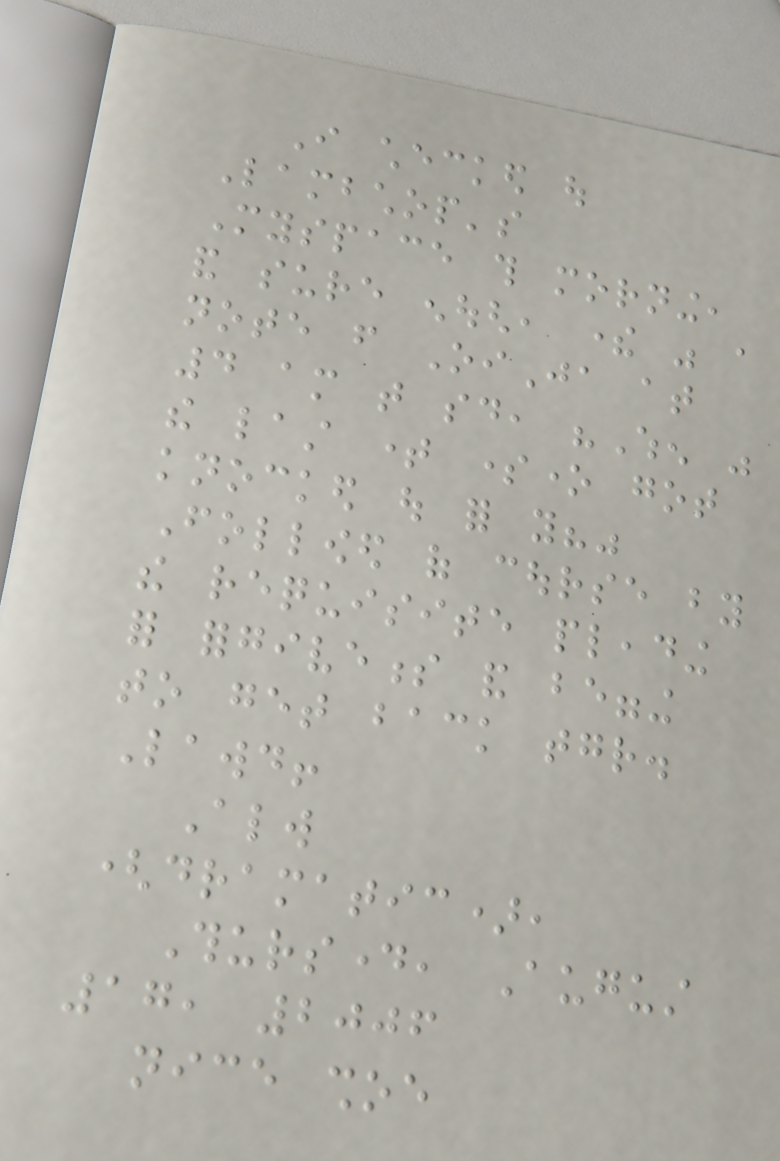I checked out
Lambchop's
Myspace this morning,
and sure enough, there was a
note from OiJa at
4 am that said, "When was
the last time someone got
knocked out for you?"
Followed of course by
the requisite pleading
for forgiveness and begging
to get back together.
Lawd!
Always
(dramatic),
Thursday, August
17, 2006
nice shoe
